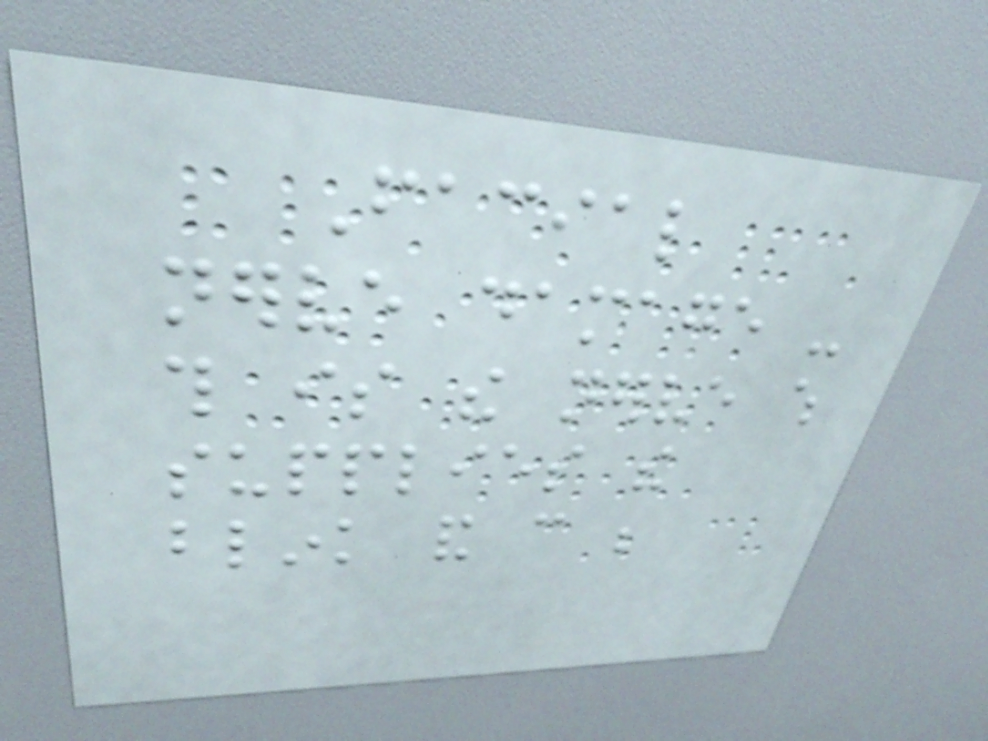Facial
nerve damage -
this is the nerve which
supplies the
blink and can be
